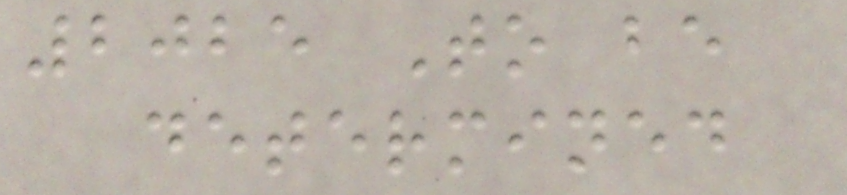2025 To be
determined
